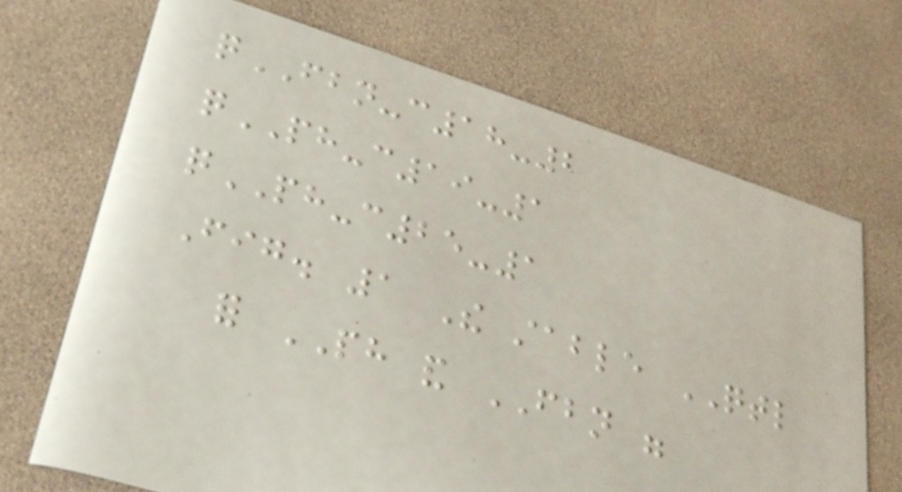qFBN-c18-2
qPH-c19-1
qPH-c25-1
Fig. 1 The stable QTL
for PH and FBN were
